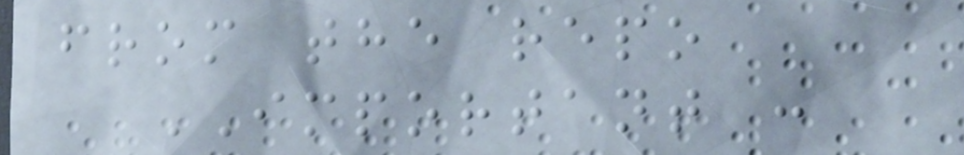from the repo
IMPORTANT :
